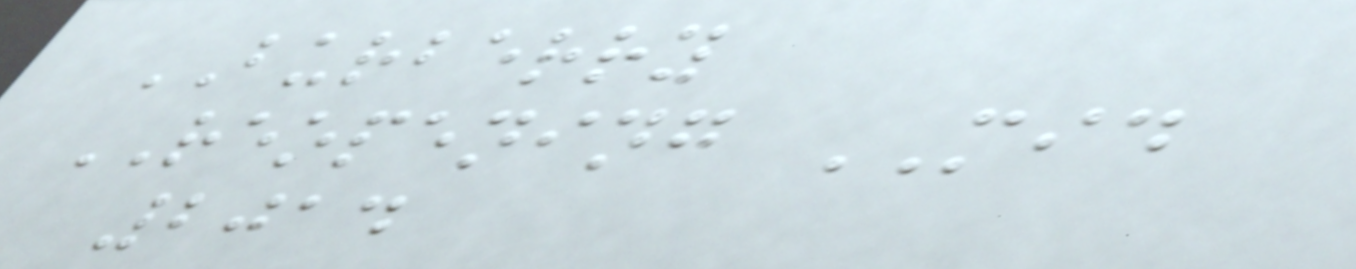BURBERRY
REOPENING MID
2014
